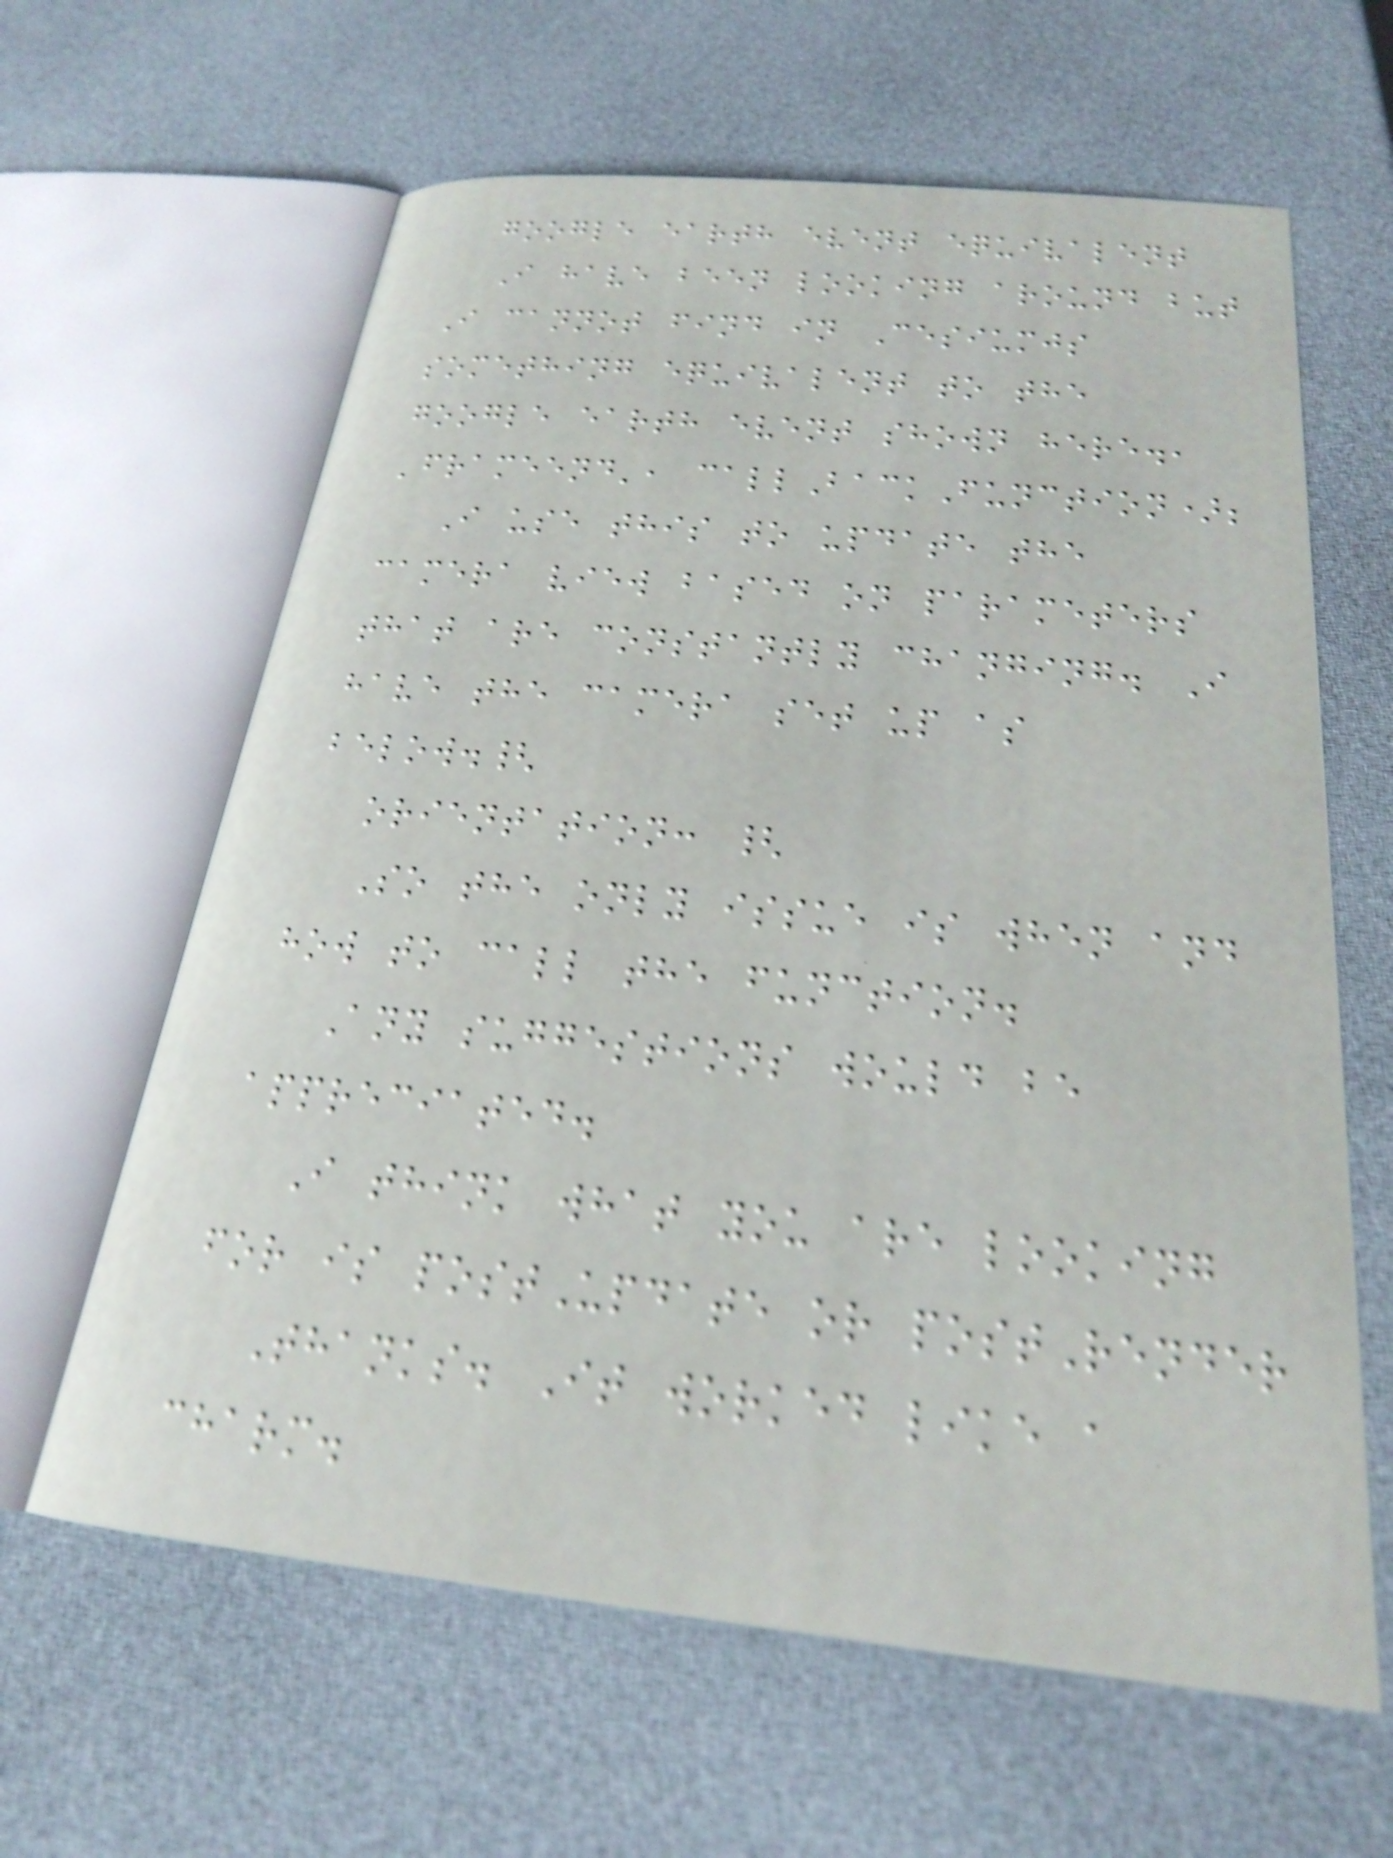google earth event equivalent
I have been looking around but
I cannot find in Cesiumjs
something equivalent to the
google earth event shown here.,
'frameend', callBackFunction);
I use this to update the
camera view based on parameters
that are constantly changing. I
have the camera set up as
below.{
orientation: {
So the only issue is when and
how to call the function.
Any suggestions would be
appreciated.
I think what you are looking
for is postUpdate or postRender
Thanks. It worked like a
charm.
